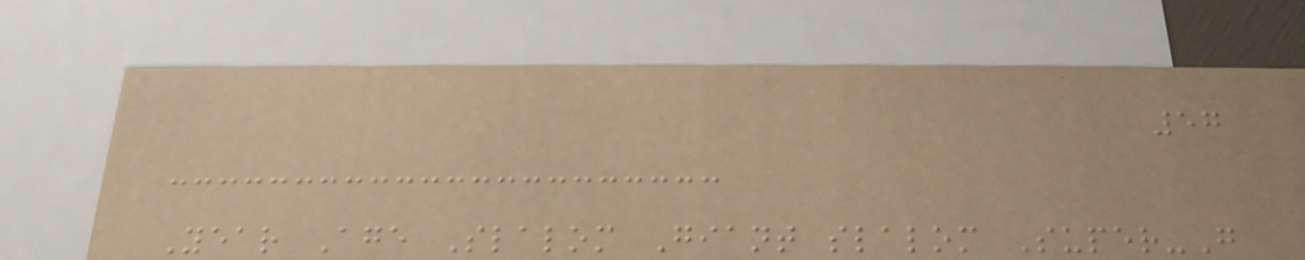57
Year Age Slalom Giant slalom Super-G
